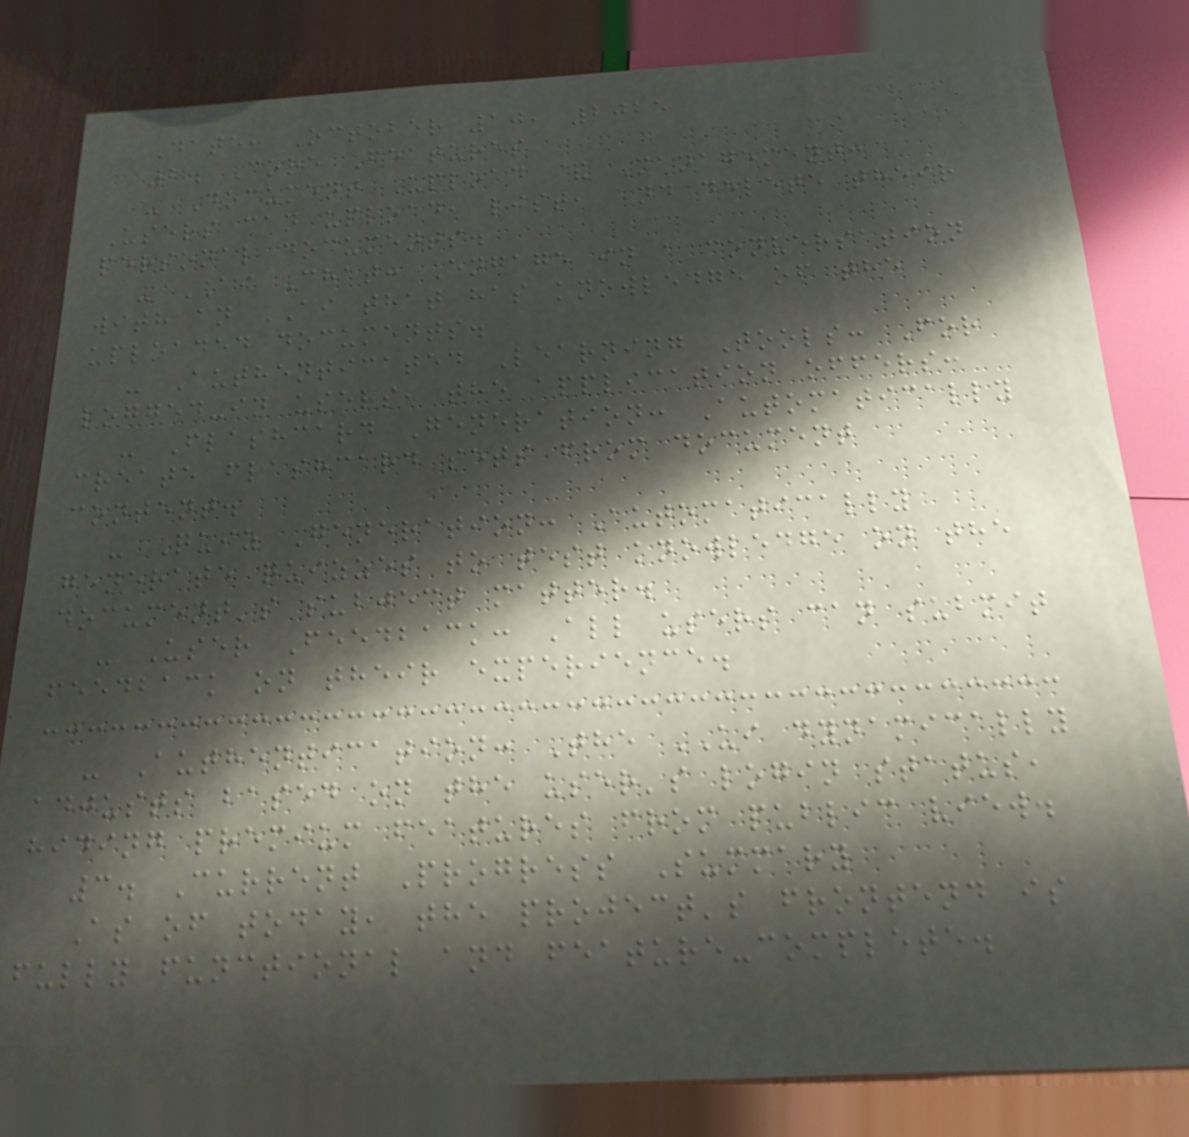Date: October 10, 2025
2. Core Features
- Document Upload & Management:
Users can upload, list, and delete their
personal documents.
- AI Chat: Engage in a conversation
with an AI that has knowledge of the
uploaded documents.
- Authenticated Learning Tools: For
logged-in users, the application offers:
- Flashcard Generation: Automatically
create flashcard sets from document
content.
- Quiz Generation: Automatically
generate quizzes to test knowledge on the
document's subject matter.
- User Feedback: All users can submit
feedback on their experience.
- Authentication: The UI dynamically
adjusts based on the user's login status,
hiding premium features from public view.
3. Current Progress Summary
As of today, the project's frontend is
fully functional and feature-complete.
